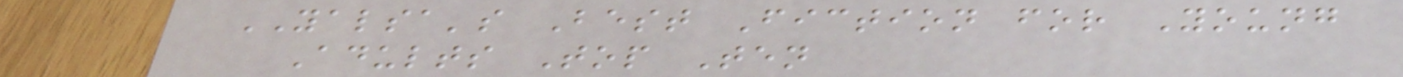YALSA's Best Fiction for Young
Adults Top Ten
